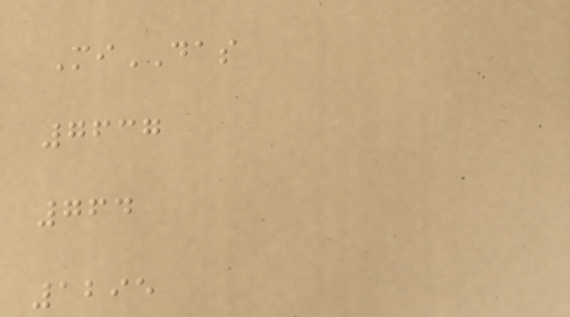MiDAS
7637
764
1295
